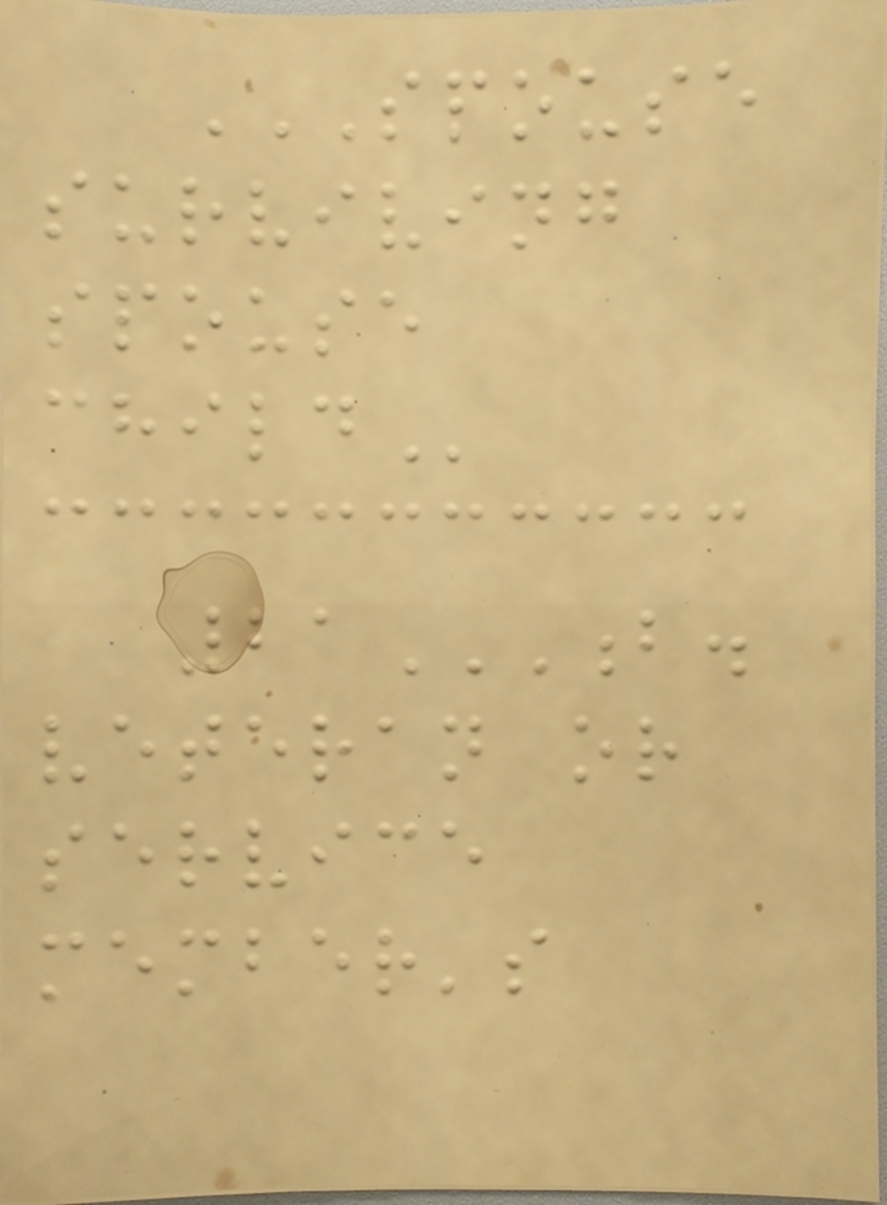SPOUSE
SURVIVING
SPOUSE
CHILD
21B.
VETERAN OR
SERVICE
MEMBER'S
